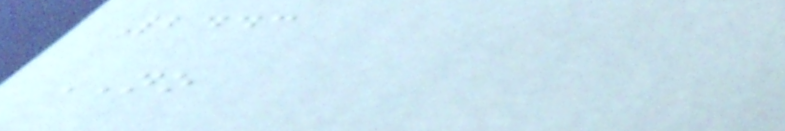2443
NO
